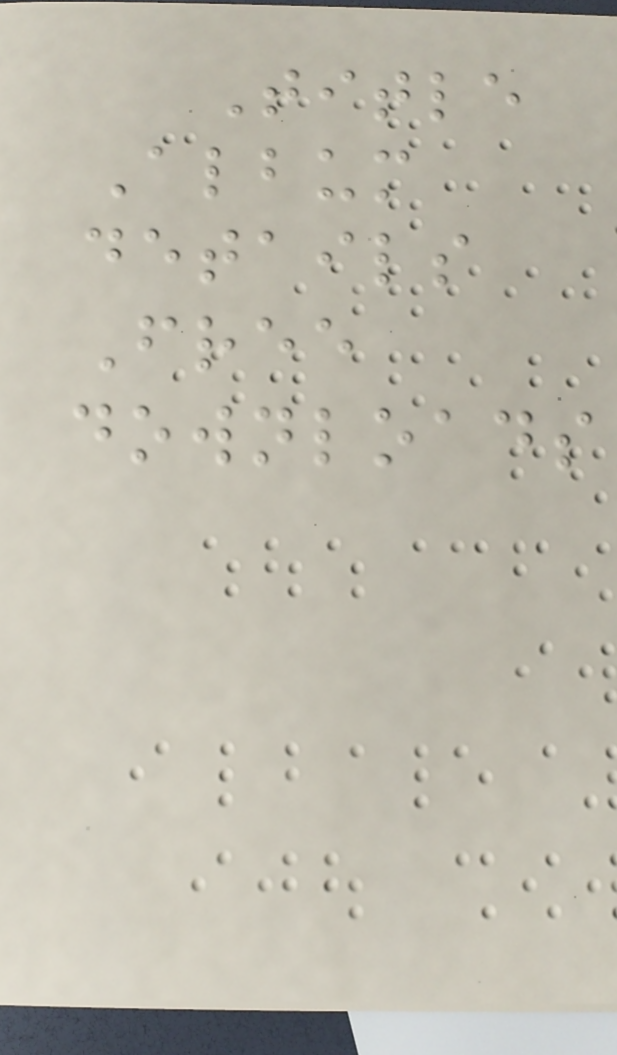Title
Album
details
Free
downloads
